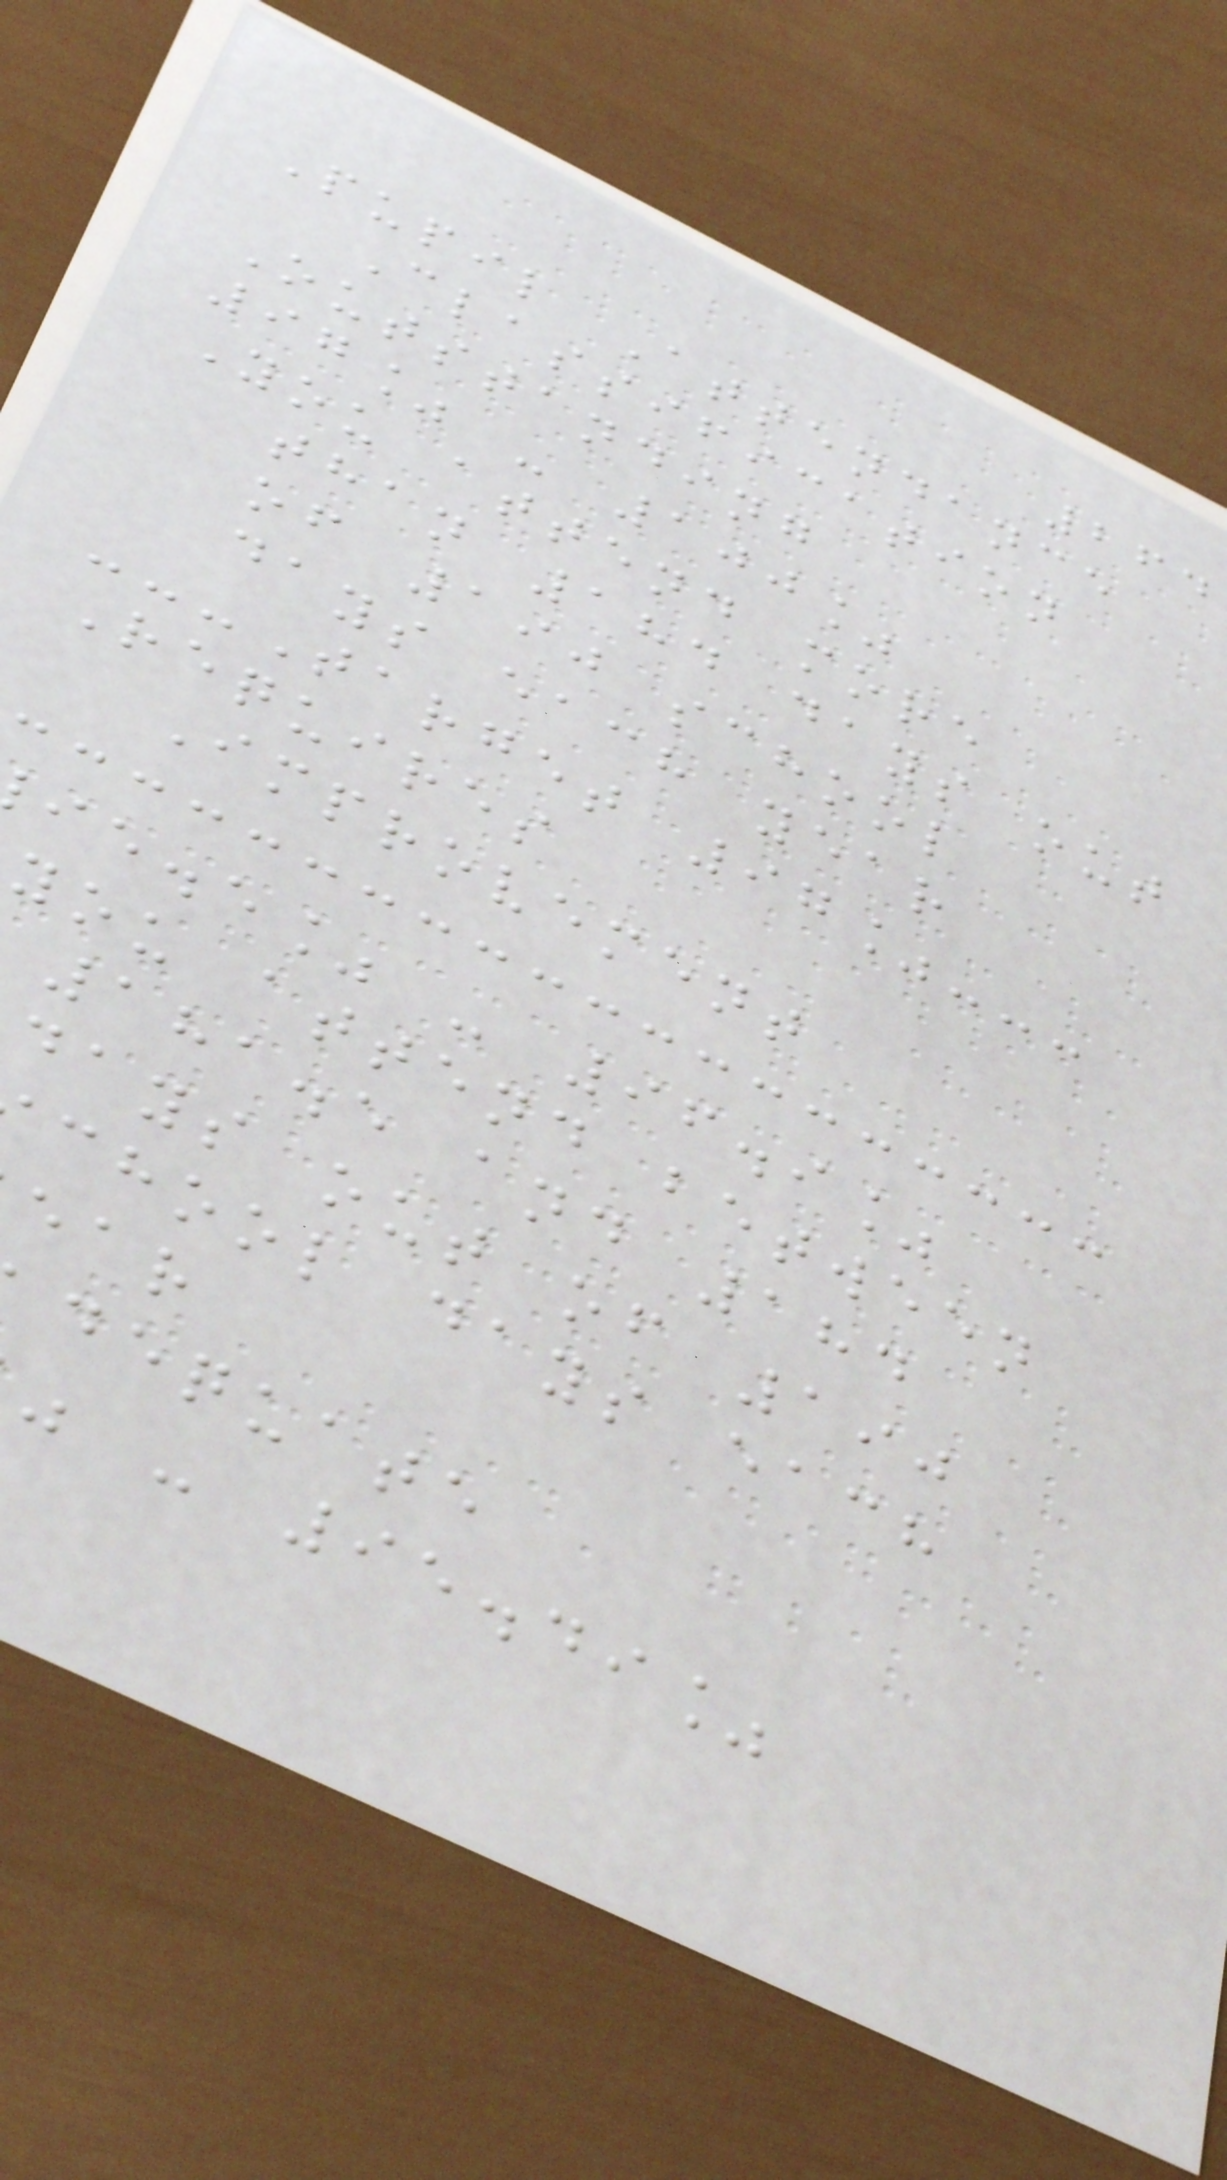264
Pupil Attendance
Classification
Outstanding
97% - 100%
You attend more
than 184 days out
of 190 school
days each year
---Target 97%---
Requires
Improvement
ie.e% - 96.9%
you attend between
181.5 and 184
days out of 190
chool days each
dequate
- 95.49%
